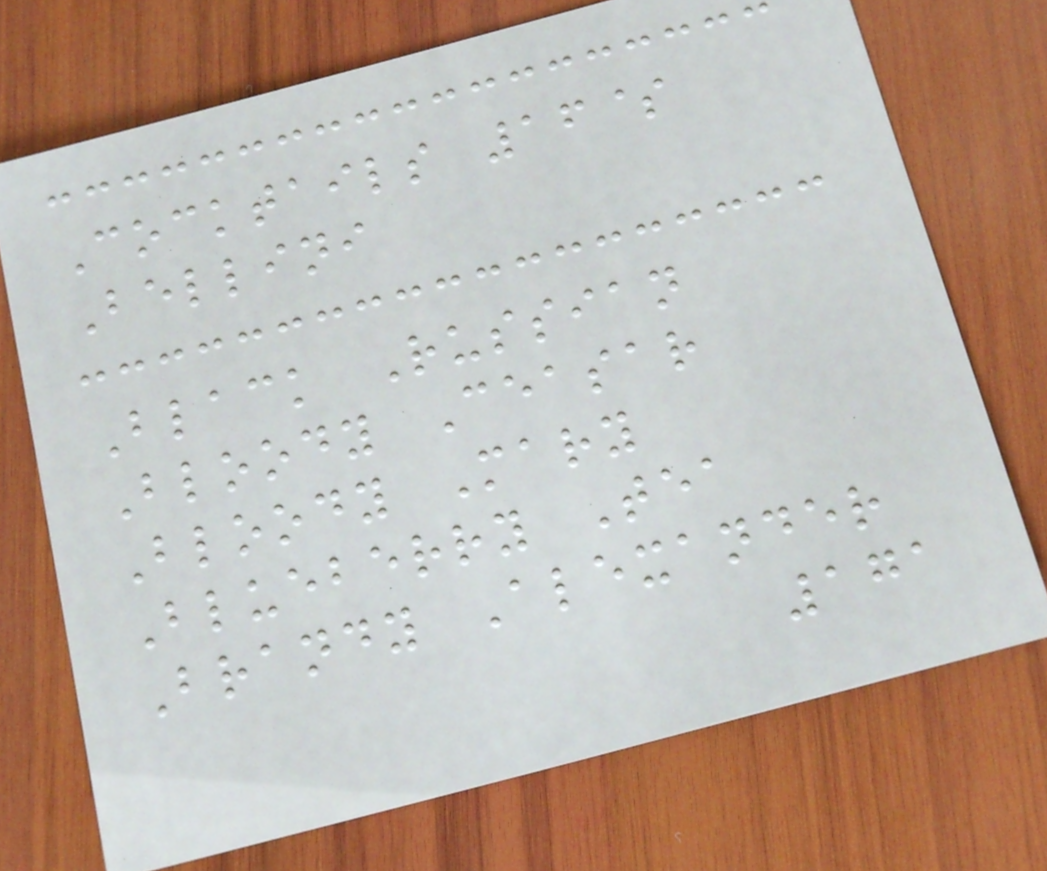Cocktails 16$
Bellini
Black Russian
Bloody Ceasar
Bloody Mary
Blueberry Tea
Brandy Alexander
171
